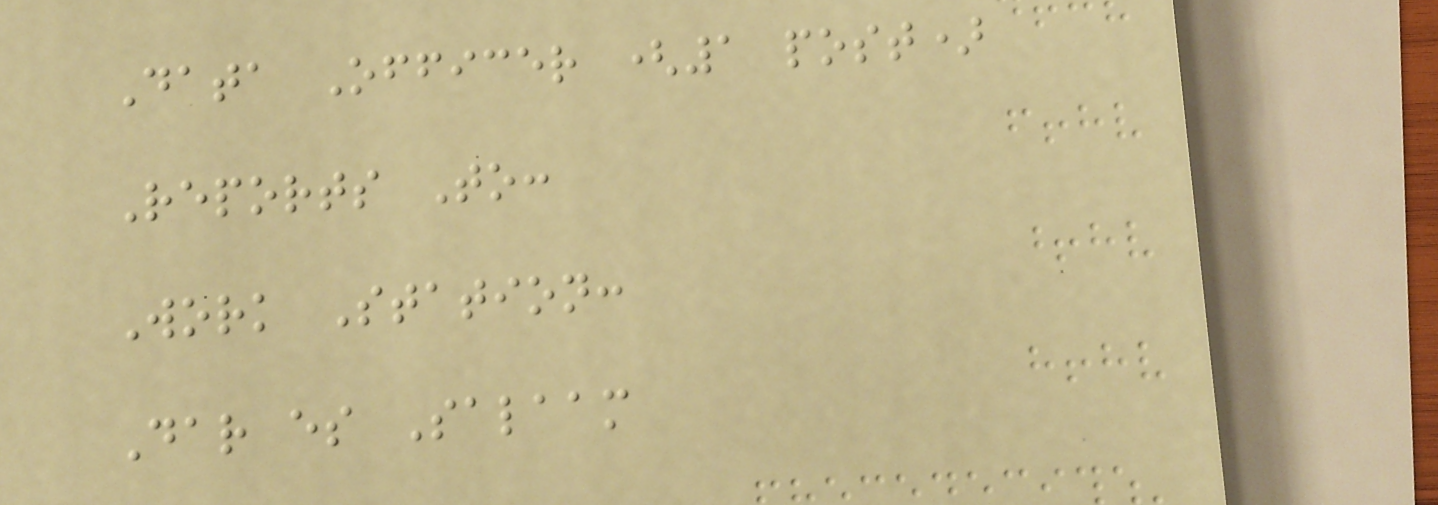Data Officer (1 post)
Reports To:
Work Station:
Dar es Salaam
